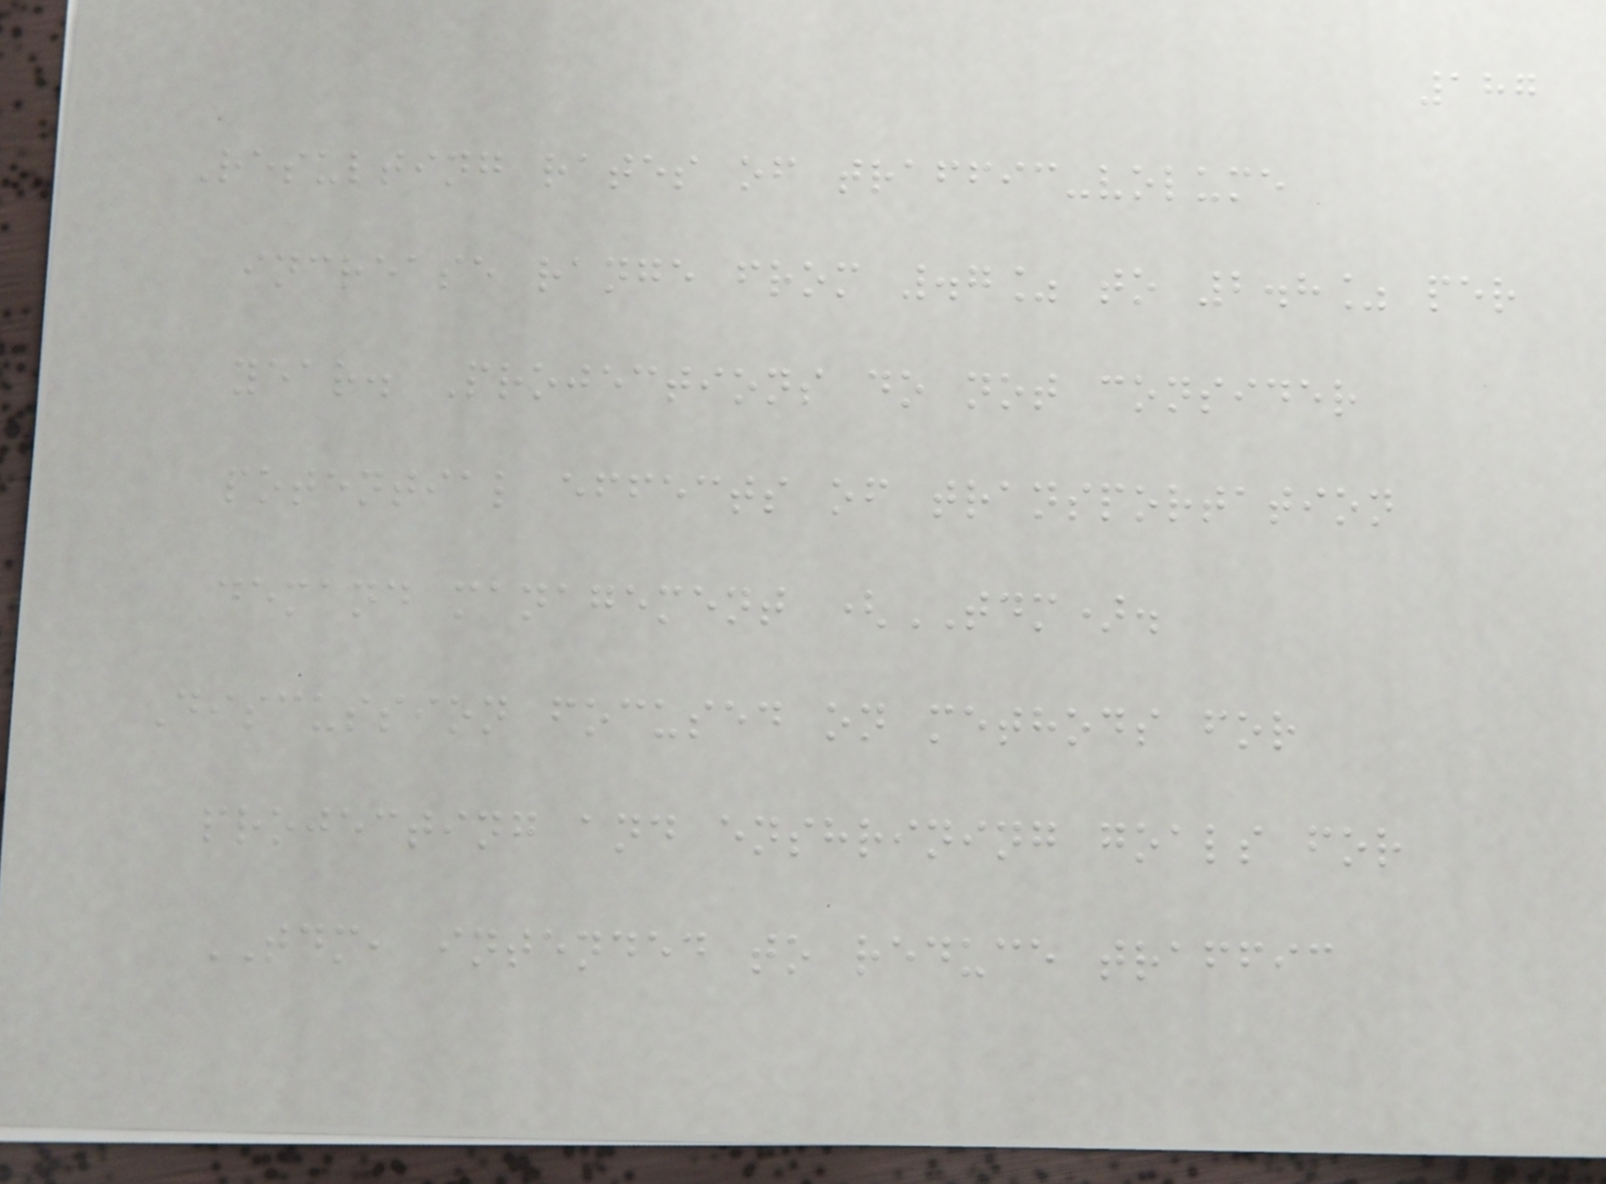187
Resulting rates of traffic-volume
increase range from .7% to 2.8% per
year. Projections do not consider
potential effects of transportation
demand management (TDM).
Discussion focused on methods for
projecting and enshrining goals for
TDM, intended to reduce traffic
